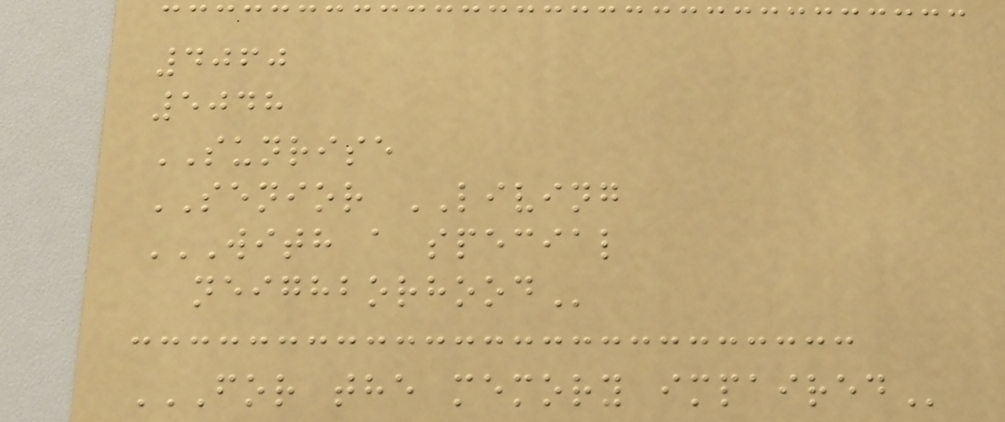4060
5048
SUNRISE
SENIOR LIVING
WITH A SPECIAL
NEIGHBORHOOD
FOR THE MEMORY IMPAIRED
